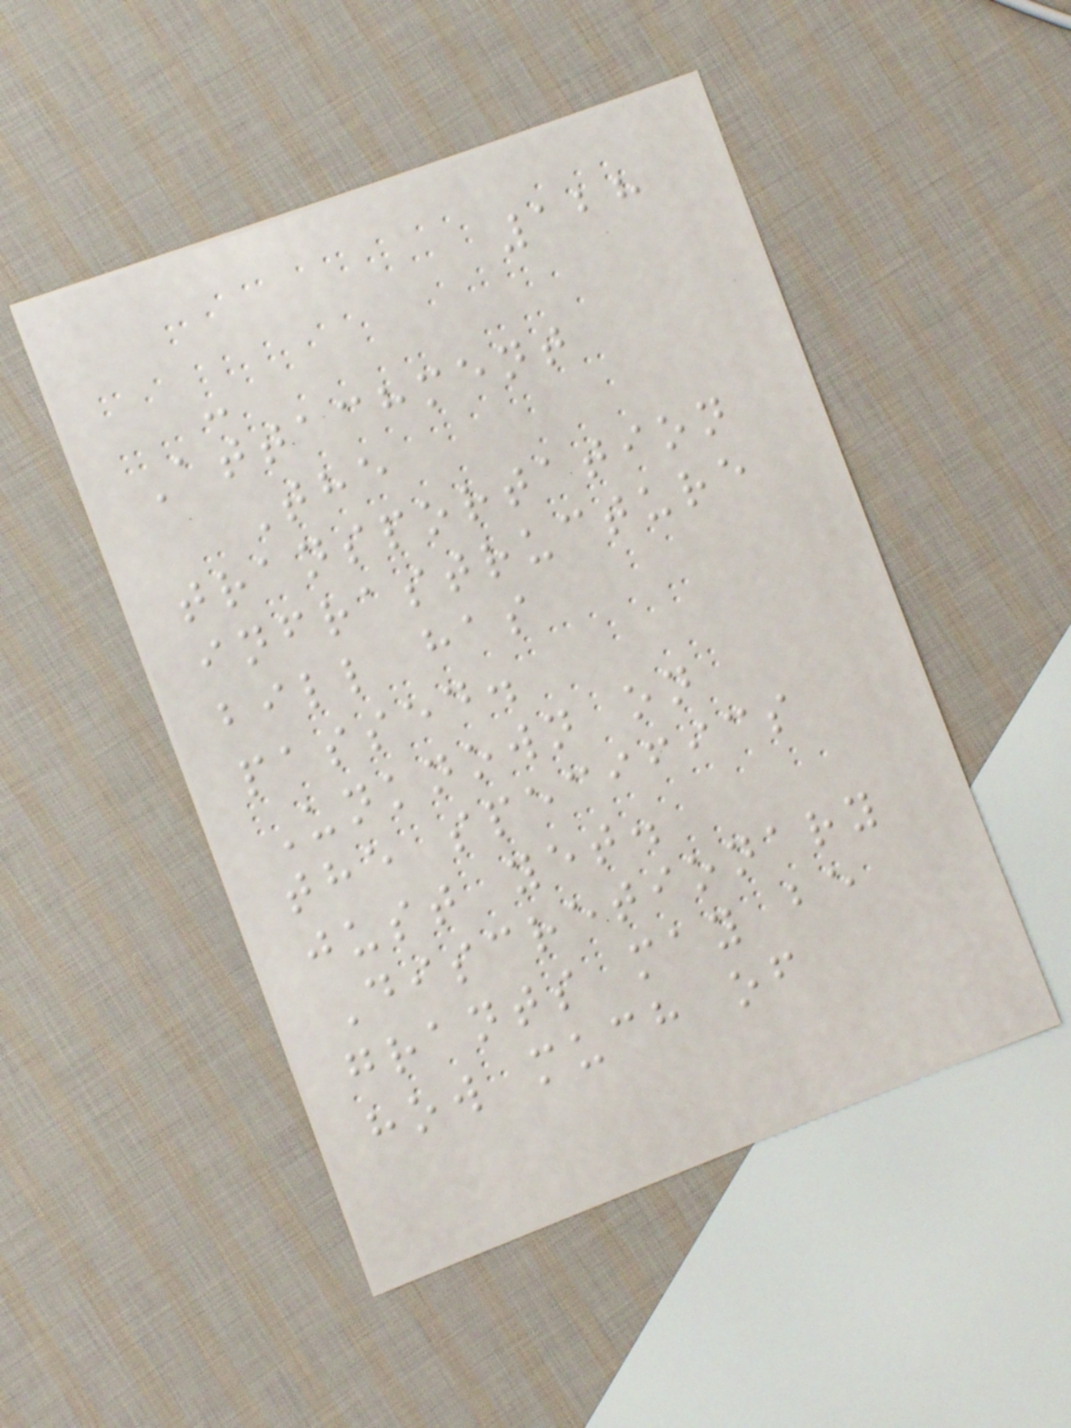128
-
Attachment
The
transportation
infrastructure
bill has
passed.
Unknown on
the specifics
just yet.
Discretionary
grants may be
how much of
